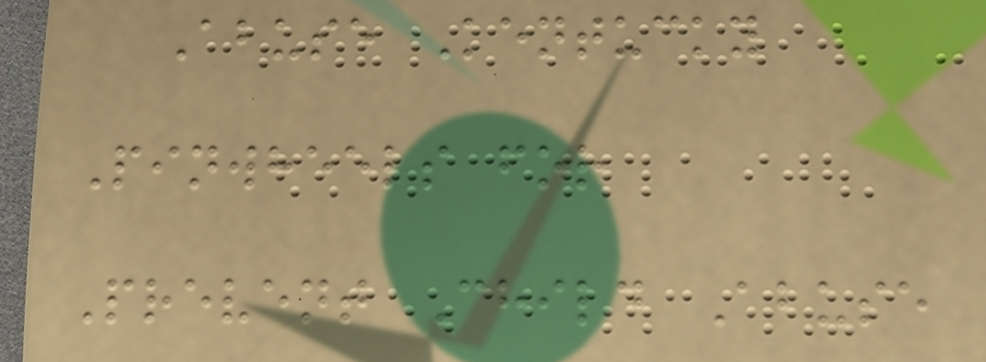Abuse Kentucky
Pinwheels for
Prevent Child Abuse
